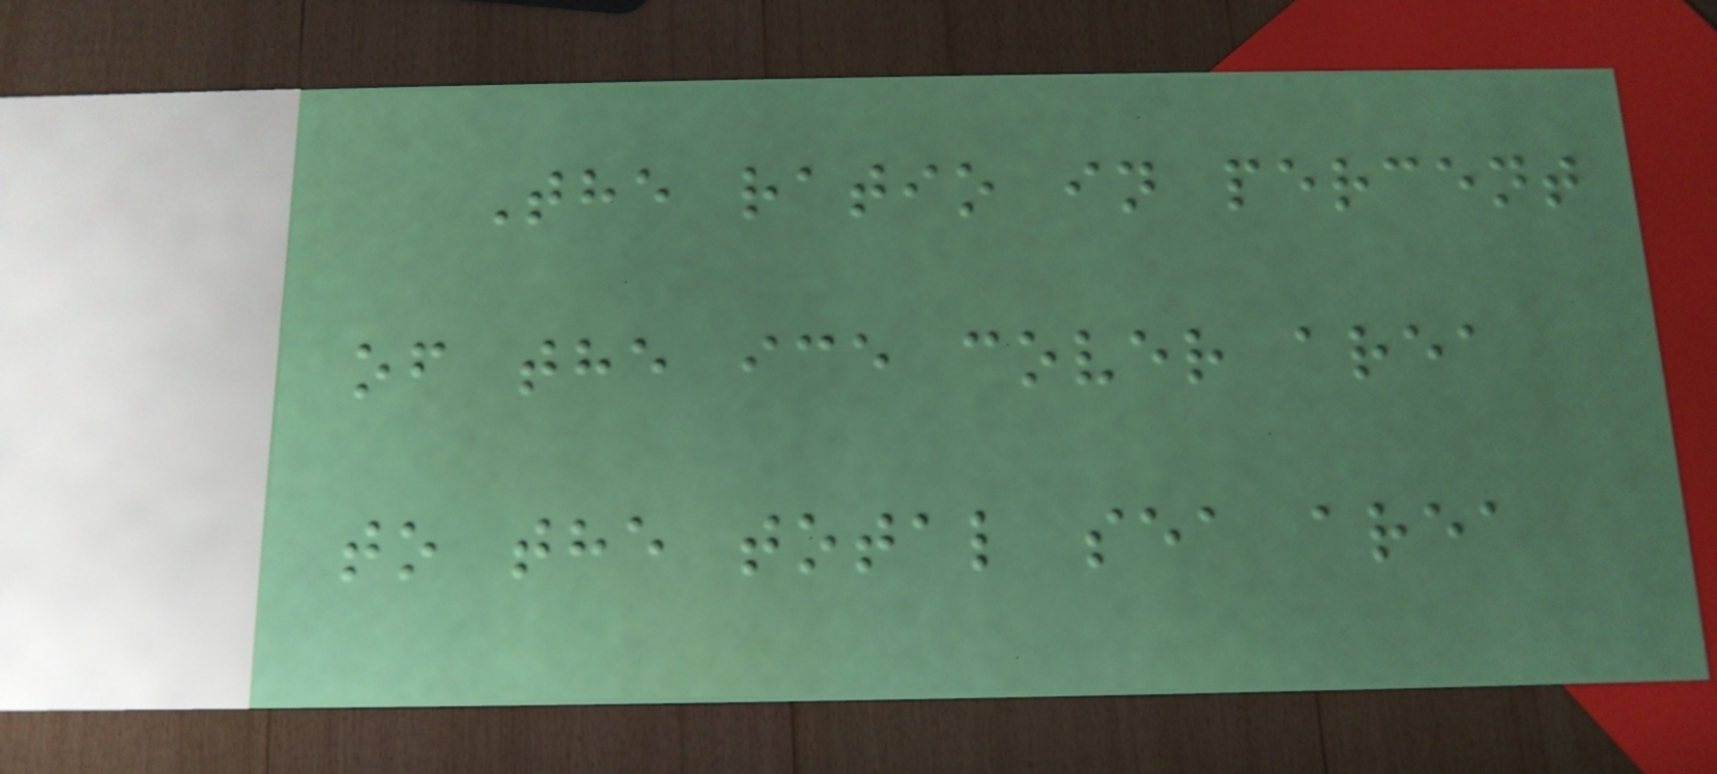The ratio in percent
of the ice cover area
to the total sea area
